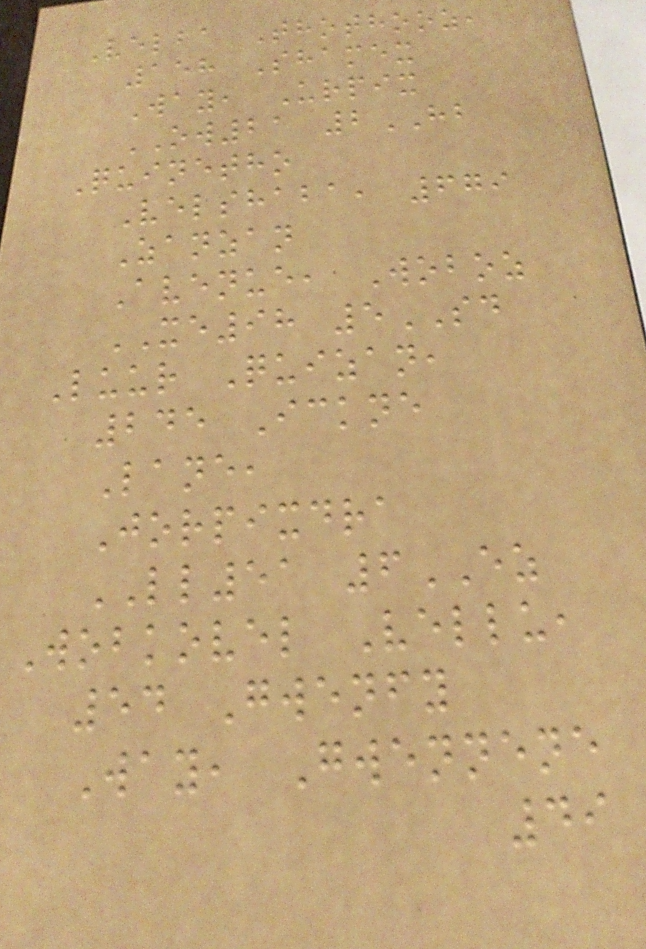Velba Thothooz,
158 Shamex
Way, Urpix
OW21 2HB
Quinetho
Velshaba, 679
Zanzan
Avenue, Woboz
XE98 5SD
Luur Quizan,
245 Ickne
Lane,
Jorpixdra
LL51 6EZ
Wobkovel Vellu,
54 Gwenfy
Way, Gwennene
49
